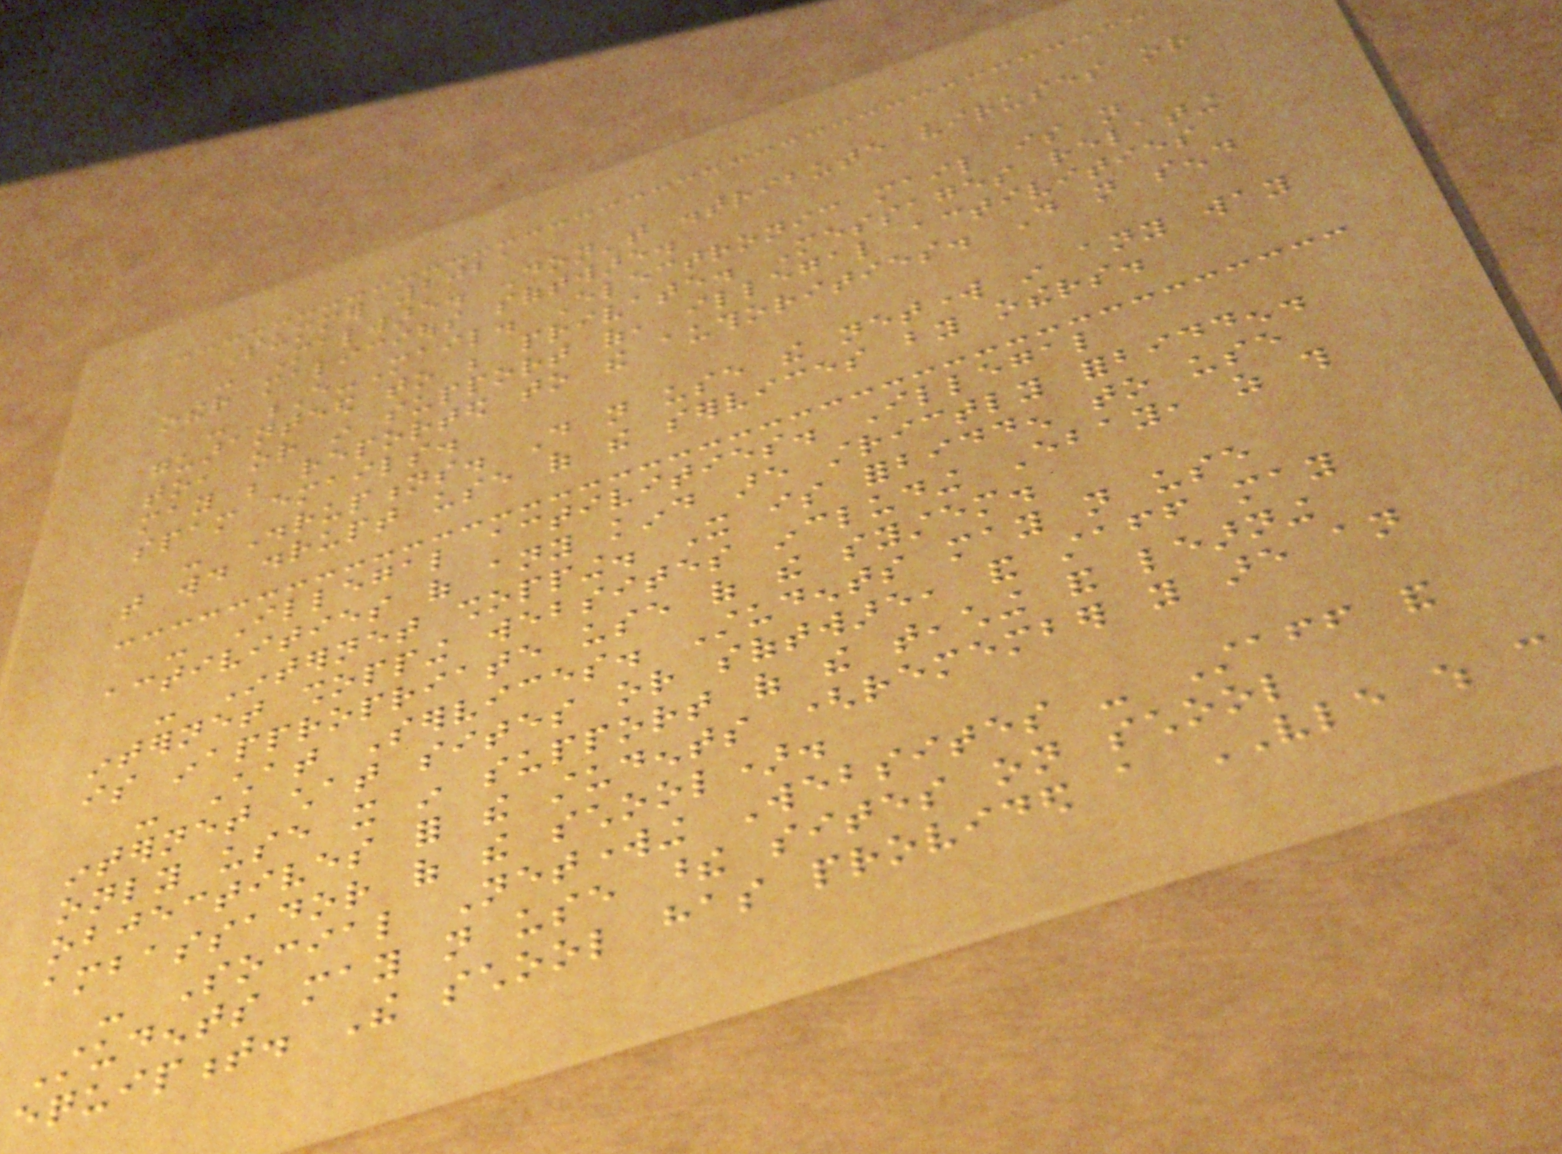Summer 2021
- Malware. Don't distribute viruses or
other malicious software.
- E-Mail. Electronic mail is not
guaranteed to be private. Messages relating
to, or in support of, illegal activities
may be reported to the authorities. Do not send
spam emails.
- Disruptions. Do not use the network in any way
that would disrupt use of the services by others.
- Illegal activities. Illegal
activities of any kind are strictly forbidden.
- Internet shopping. It is forbidden to use
internet shopping websites including Ebay, as this
is inappropriate use of the system.
- Chat Services. Students may not use
internet chat sites or software, and staff may
only use it in support of the teaching and learning
objectives for the students (remember you are an
ambassador of the school).
- Social Networking Websites - Staff and
Students may not use these sites on school
equipment. The school has provided a VLE which can
